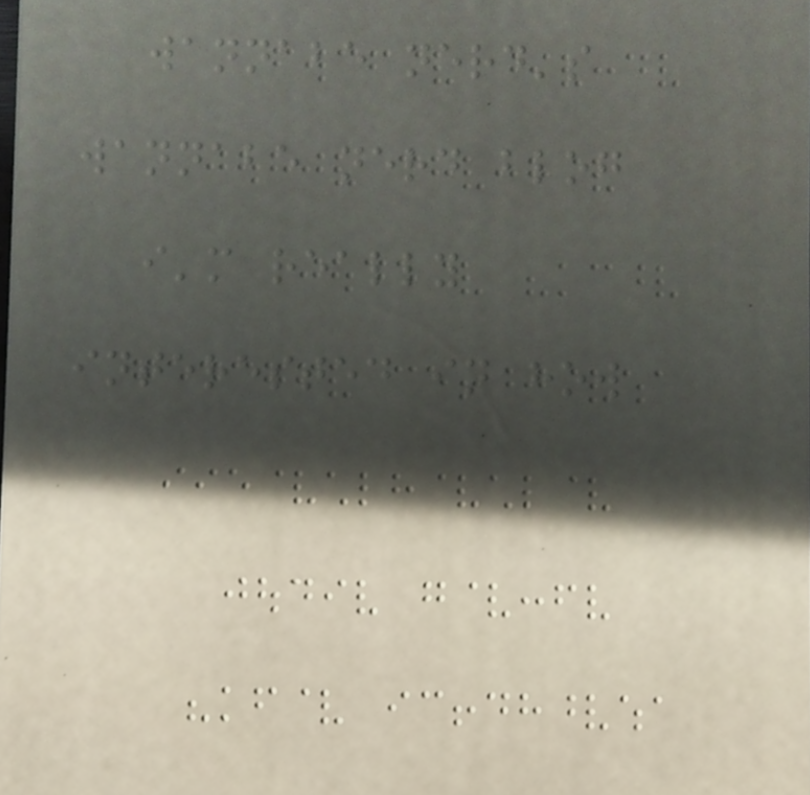wannabe nerd's
wannabe nerd blog
i'm really
interested in how
